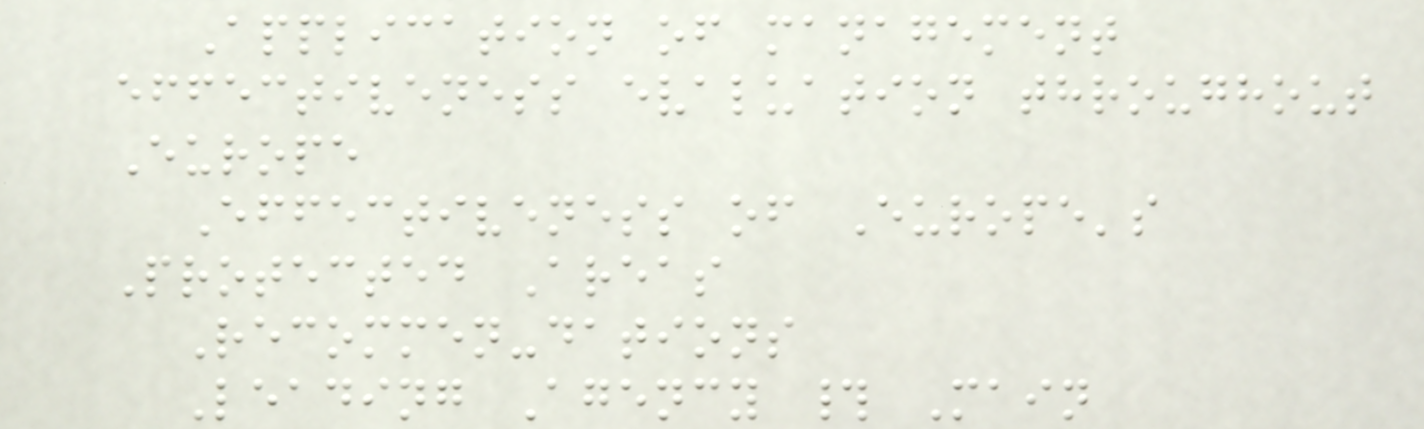Application of management
effectiveness evaluation throughout
Europe
Effectiveness of Europe's
Protected Areas
Recommen-dations
Leading Agency # Main
